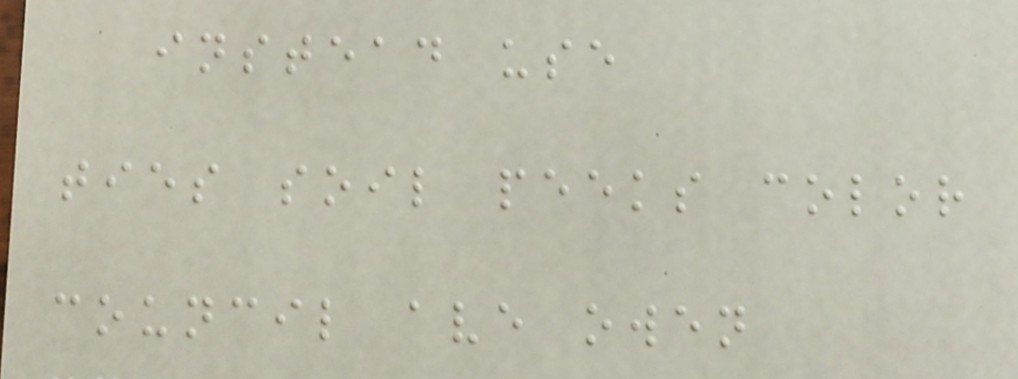instead use
ties soil peeks color
council ave owen
